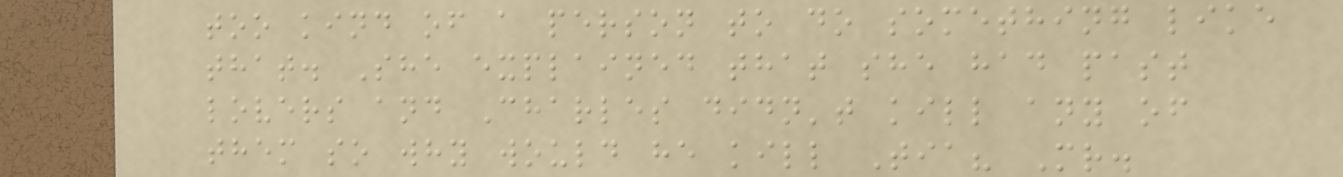too kind of a person to do something like
that. She explained that she had past
lovers and Charles didn't kill any of
them so why would he kill Tia? Mr.
